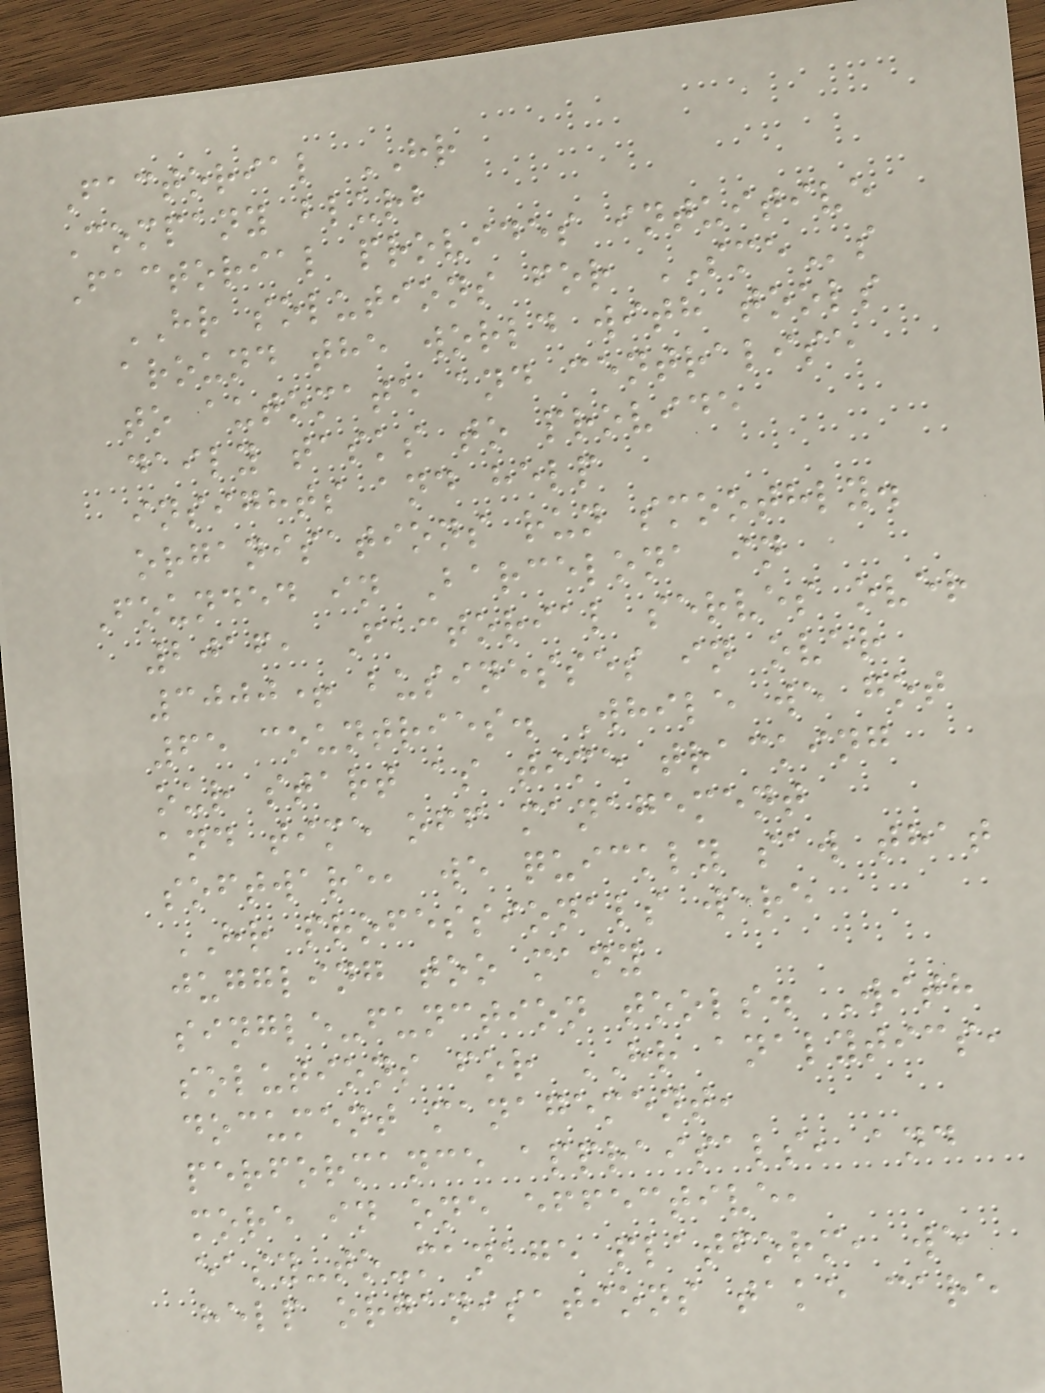Factorial HR
Company blurb
Factorial provides intuitive
HR solutions for SMEs
around the world with tools
to automate and centralise
daily tasks to provide
insights and help
organisations run smoothly.
Founded in Barcelona in
2016, Factorial serves over
3000+ businesses in over
65 countries. While we got
our start as time tracking
and time off management
software, we quickly saw that
HR professionals were
juggling too many
single-function tools. With
solutions for HR analytics,
document management,
performance appraisals, and
more in one effective,
easy-to-manage platform, we
help organisations take care
